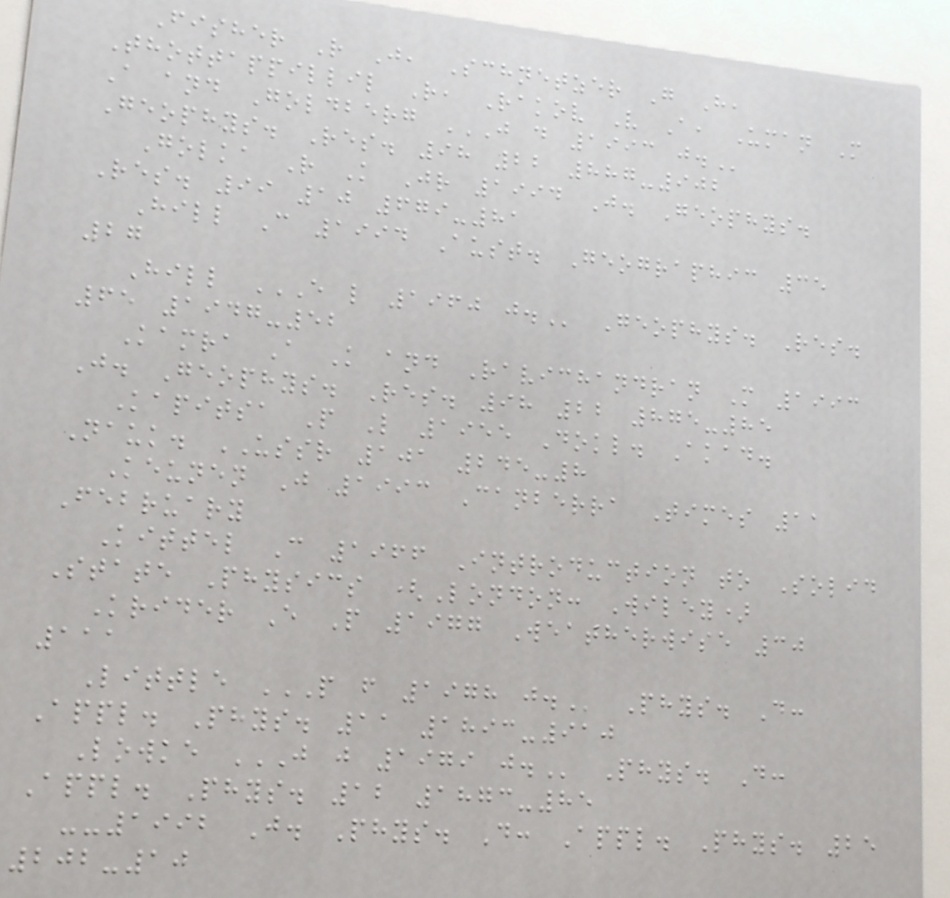Fisher R J, Schnetzer G H,
Thottappillil R, Rakov V A, Uman M
A and Goldberg J D 1993 J.
Geophys. Res. 98 22 887-902
Golka R K Jr 1994 J. Geophys.
Res. 99 10 679-81
Hill C 1994 Aust. Geographic 35
27
Hill E L 1960 J. Geophys. Res.
65 1947-52
Kamra A K and Ravichandran M 1993
J. Geophys. Res. 98 22 875-85
Kapitsa P L 1955 Dokl. Akad.
Nauk. USSR 101 245-8
Keunen J 1993 Canberra Times 11
February
Kittel C 1966 Introduction to Solid
State Physics (London: Wiley)
Krider E P 1977 Weatherwise 30
111
Little P F 1978 J. Phys. D:
Appl. Phys. 11 1893-910
Lowke J J 1979 J. Phys. D:
Appl. Phys. 12 1873-85
--1992 J. Phys. D: Appl. Phys. 25
202-10
